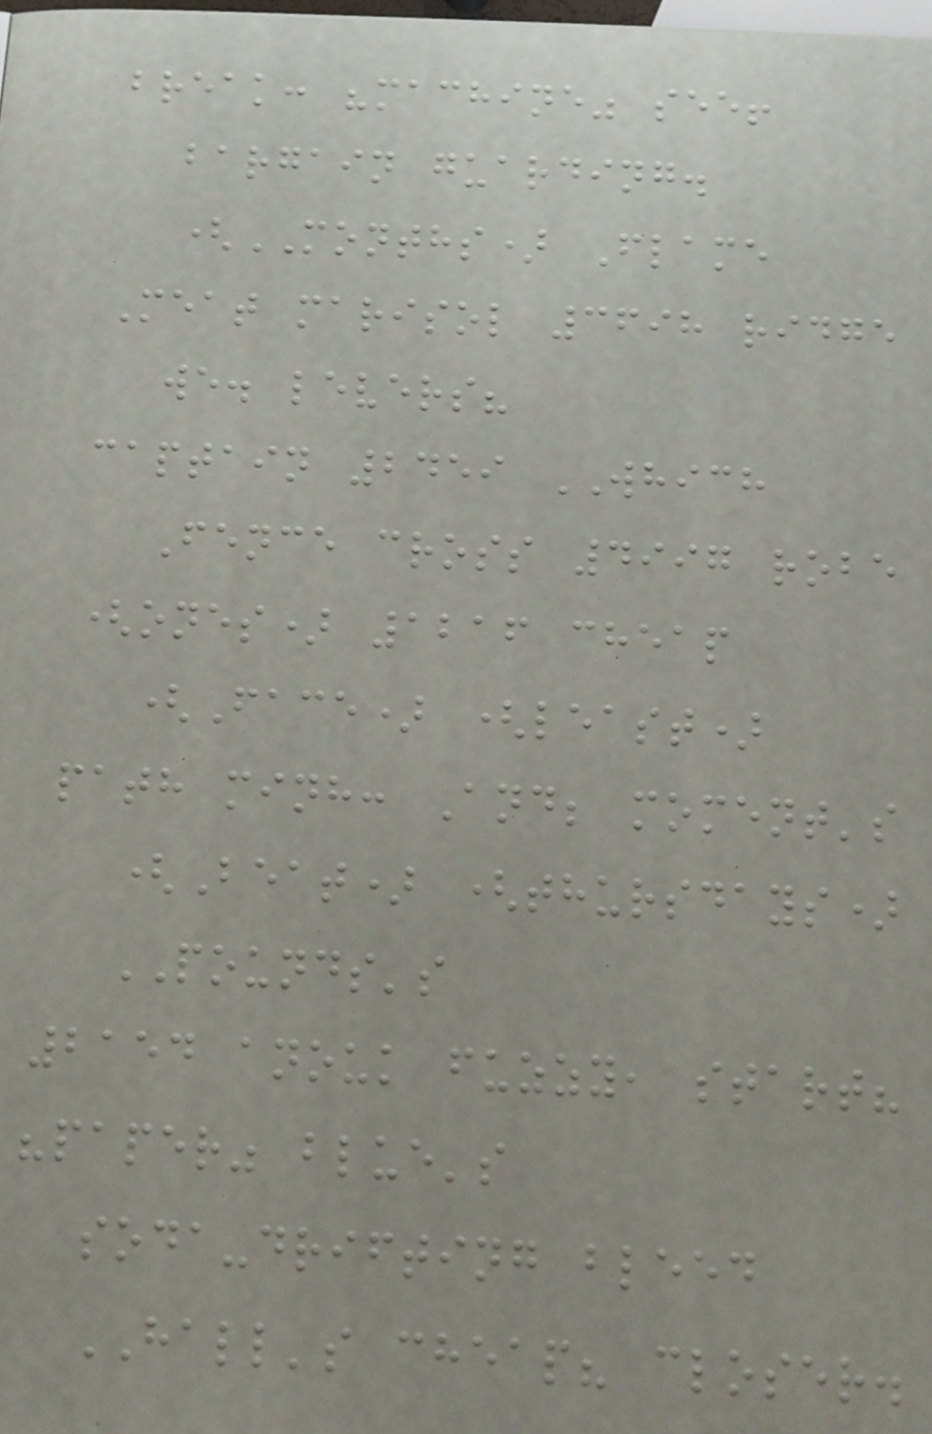break: "machine" see!
bargain guarding.
(MONTHS) Flame
Meat marisol 3698 ridge
we. levers?
captain 2459 WHICH
Fence cross 4997 robe
(ones) 1216 cheap
(Face) (least)
path minh: And; moment's
(Beat) (thursdays)
POUNDS's
2154 anouk fuzzy, start?
"paper" blue's
soda-drifting bleed
HALL's cheap? closer.
